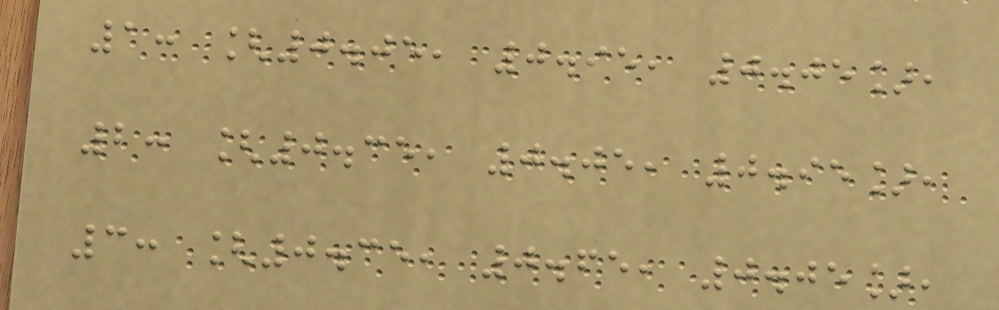1: [0.05, 0.95, 0.05],
2: [0.35, 0.05, 0.95],
3: [0.35, 0.65, 0.05],
